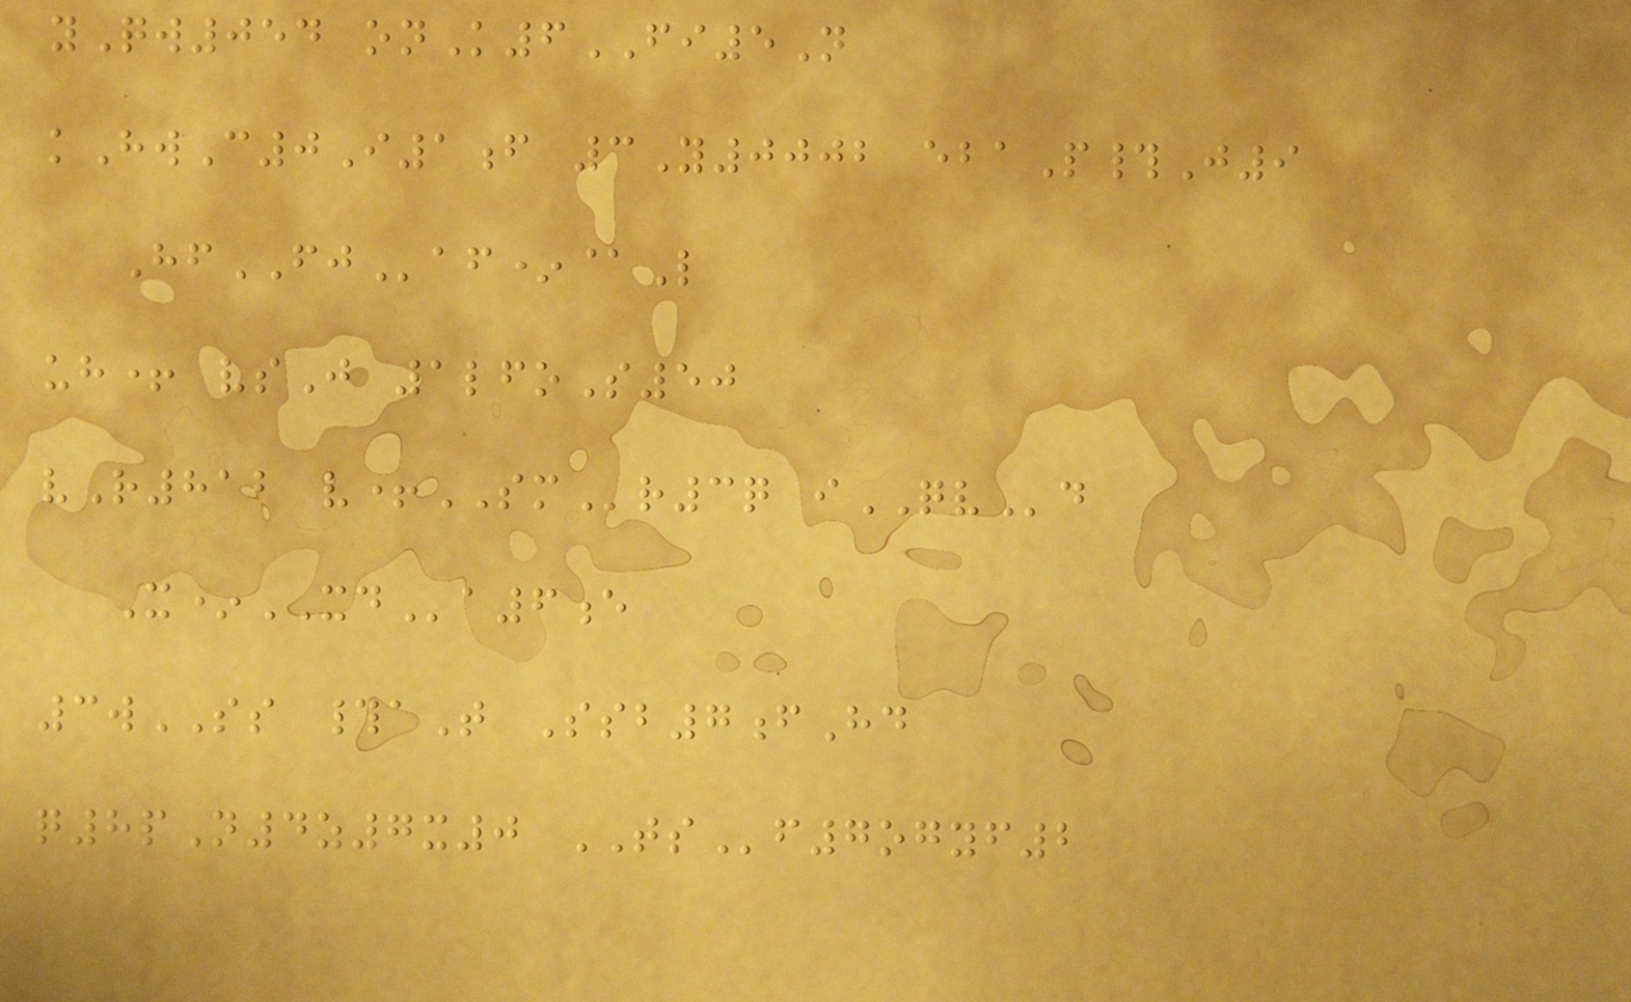yQw054 onK6FI5N
kHwC0I1f 3Y0002 ebaP#J9
HfFJaf*@L
uh+ vsJ 1lfoS50
vR812 v+SMr3q iQVd
X*XDa6e
3wSS #aT Ssb7fHd
q8pN4z7x0 TSf7ogyf2
